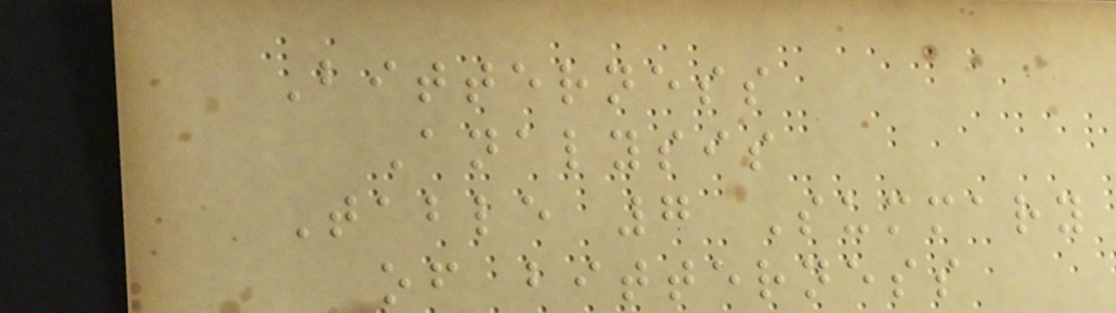Bitterness
Analysis
Table 7 Summary
of bitterness
